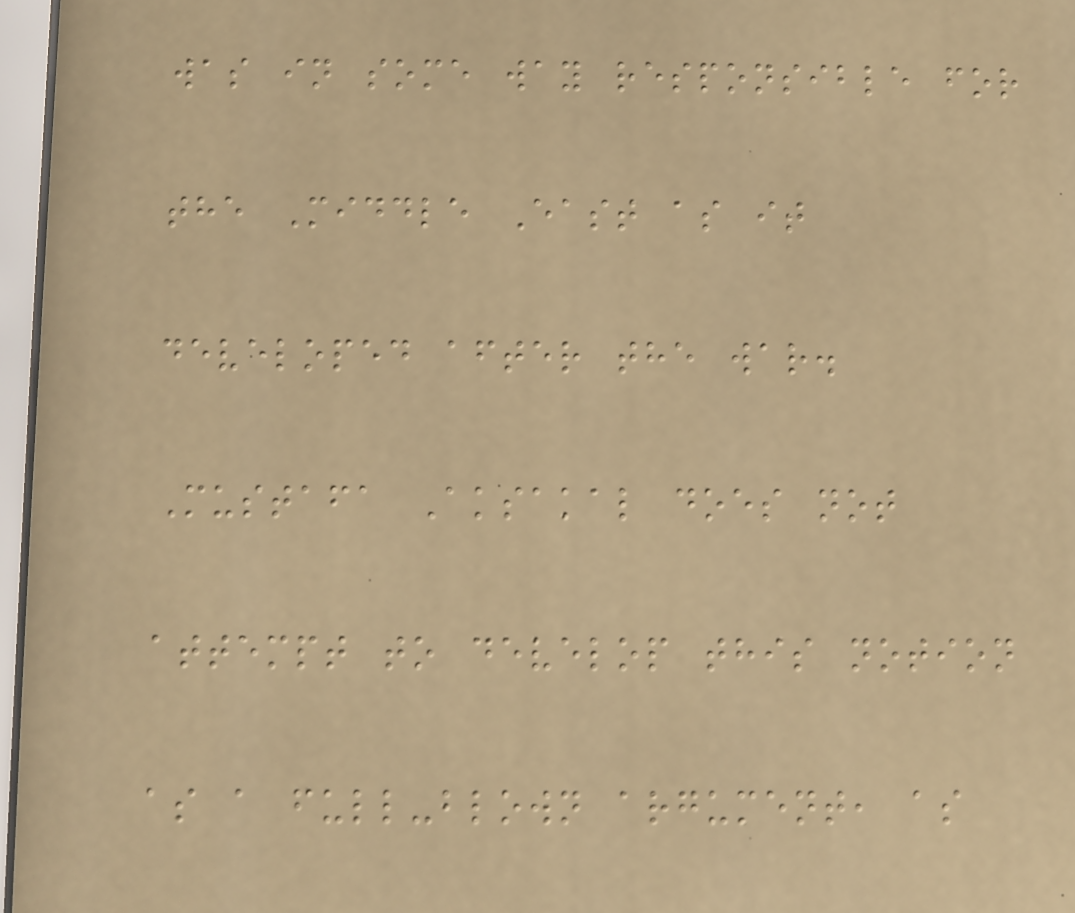was in some way responsible for
the Middle East as it
developed after the war.
Mustafa Aksakal does not
attempt to develop this notion
as a full-blown argument, as
